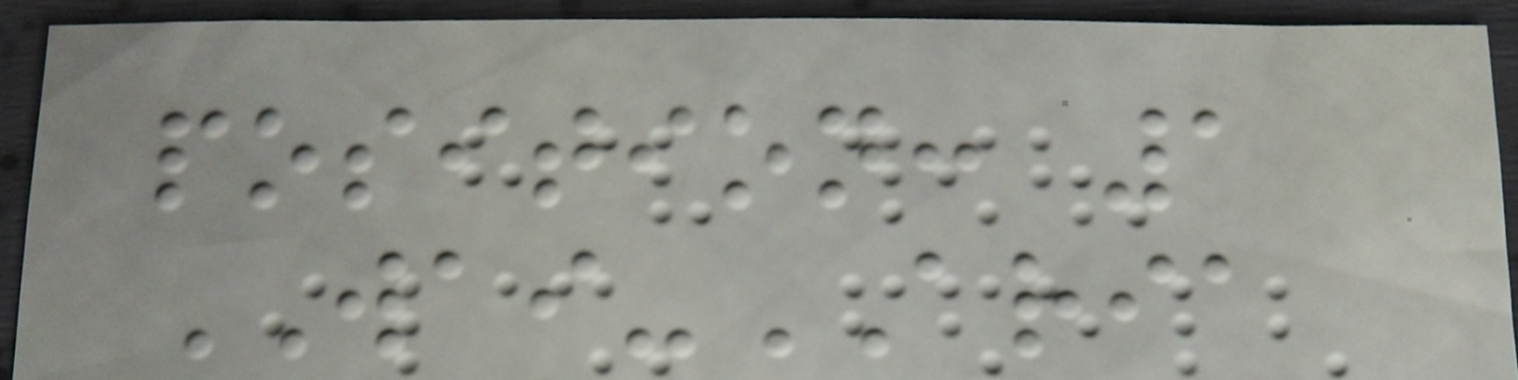position: 1
WAI-ARIA
